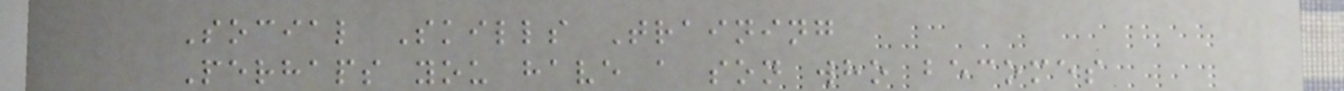Social Skills Training
Perhaps you have a son who becomes
